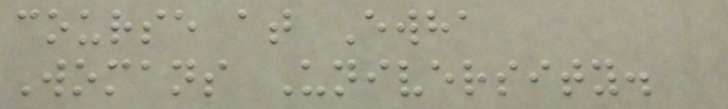course at Ewha
Womans University.
